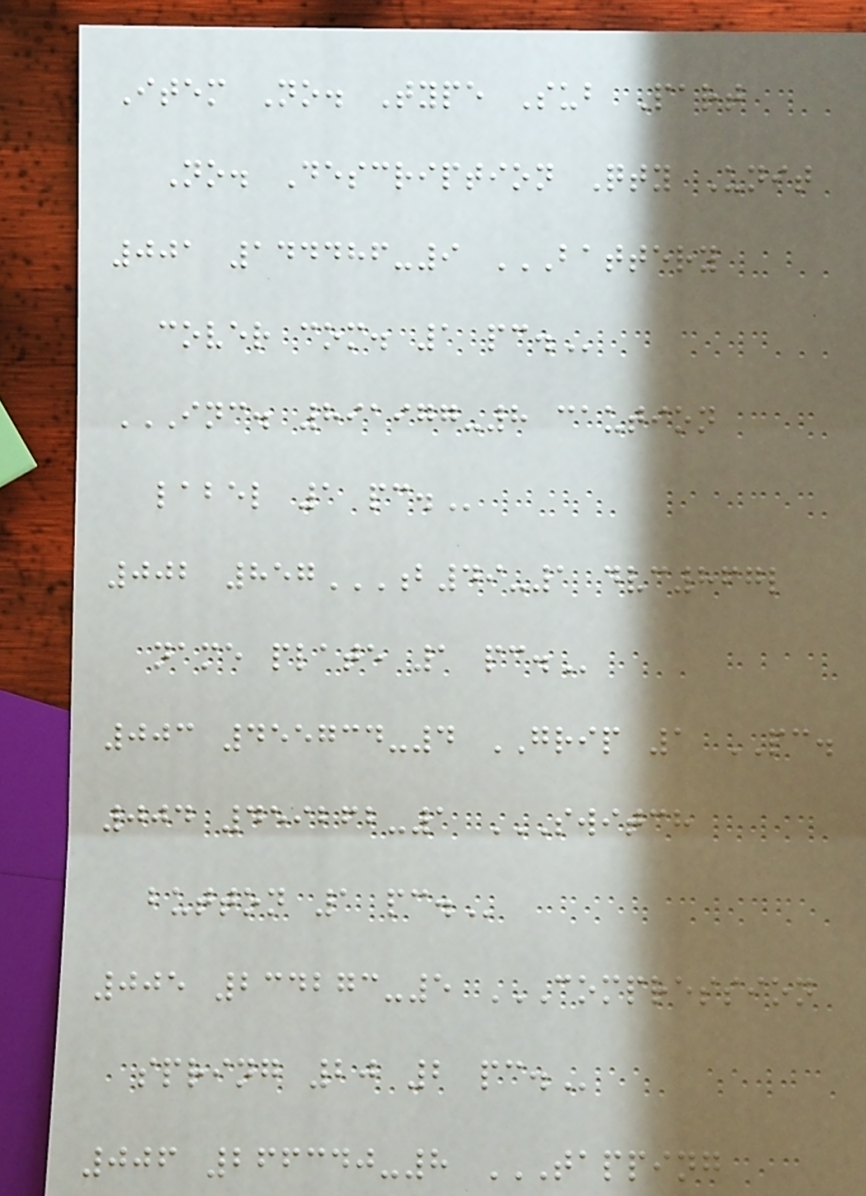Item No. Type Sub Part
No. Description Qty Unit
001 144486-9 BATTERY
COVER COM. 1 PC.
INC. 891977-8 CAUTION
LABEL 1 PC.
002 857B49-1 DVC867L
NAME PLATE 1 PC.
003 455734-4 GRIP 1 PC.
004 459262-1 SWITCH
BUTTON 1 PC.
005 234273-5 COMPRESSION
SPRING 20 2 PC.
006 266340-8 TAPPING
